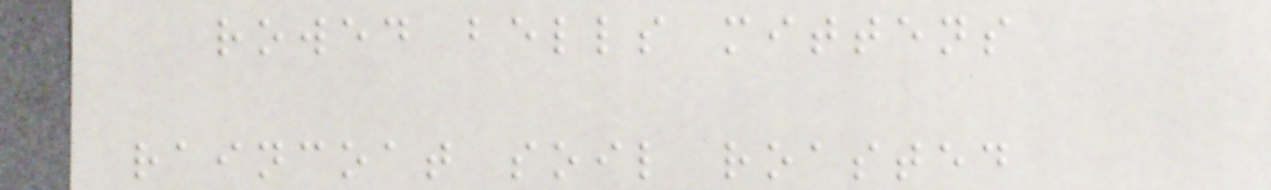rowed bells mittens
raincoat soil roasted
